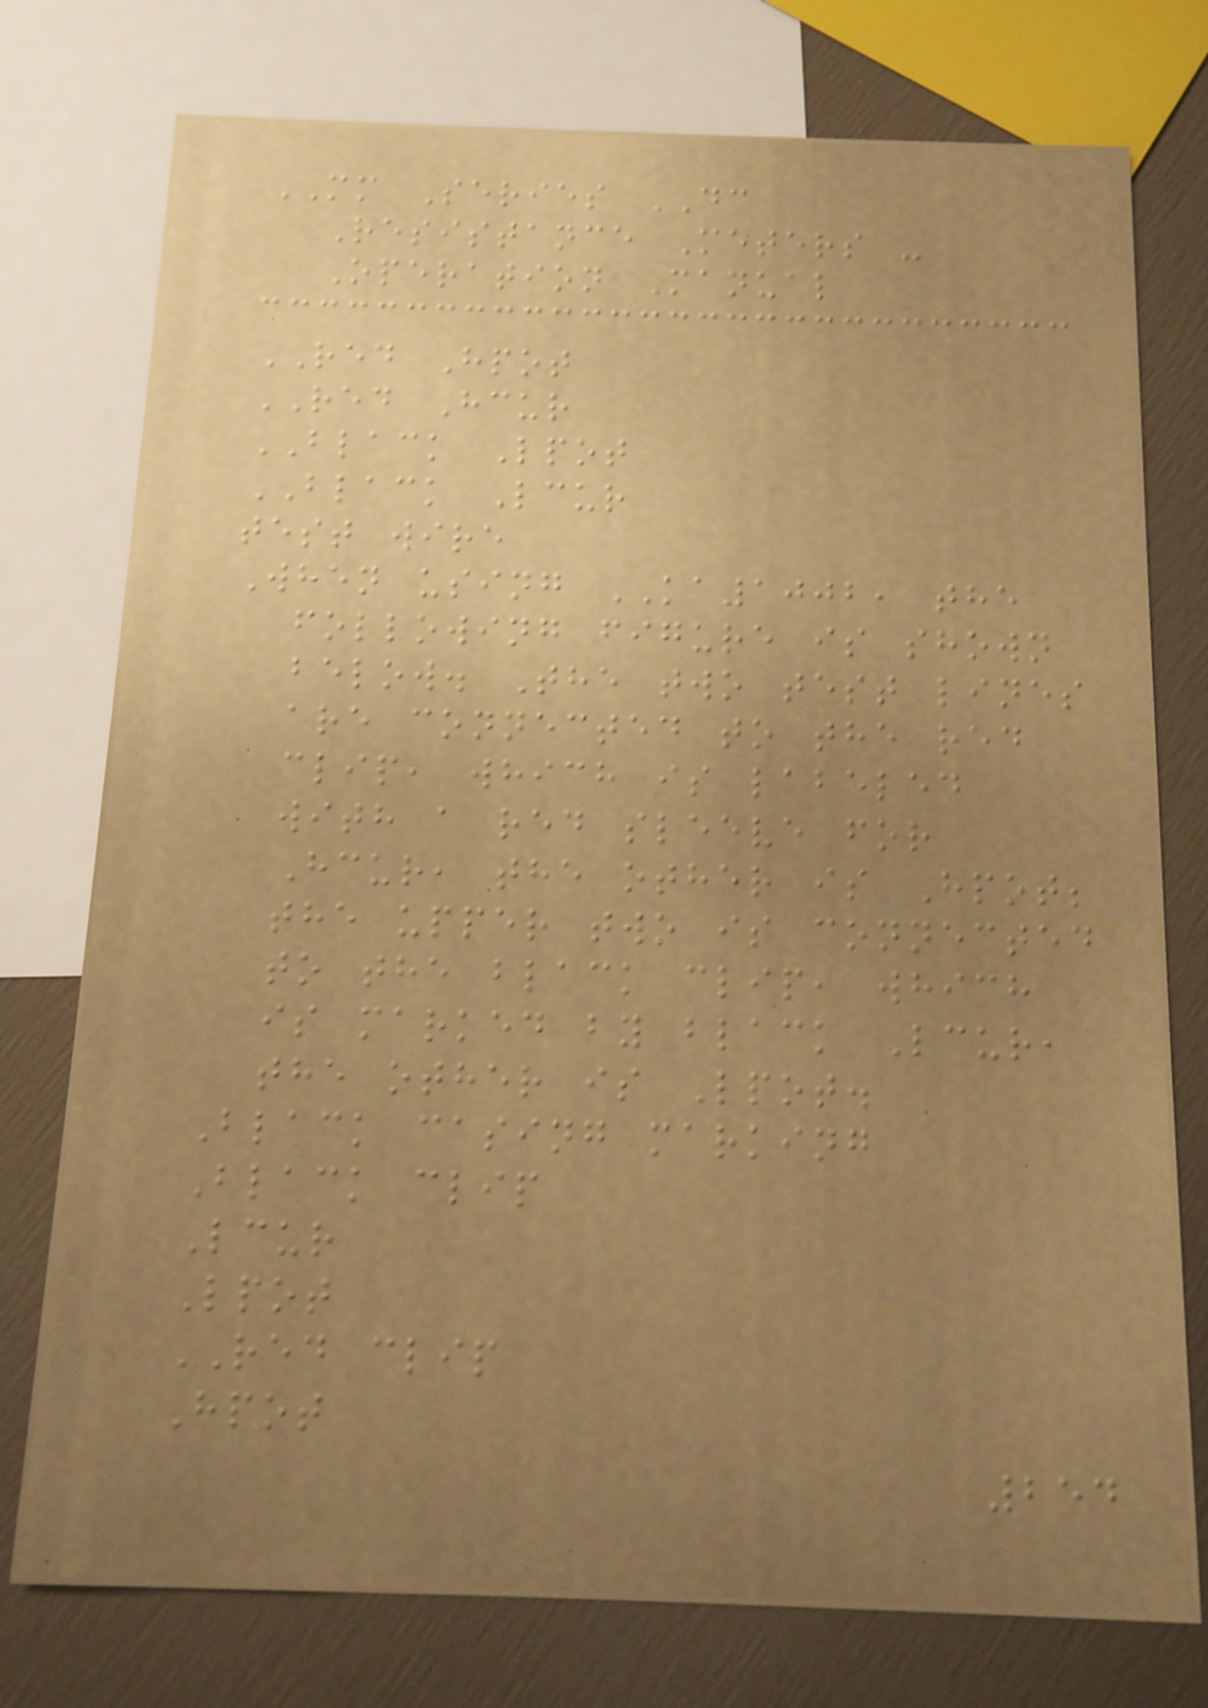MM Series DC
Resistance Meters -
Operation Manual
RED Hpot
RED Hcur
BLACK Lpot
BLACK Lcur
test wire
When using KA1002, the
following figure is shown
below. The two test lines
are connected to the red
clip, which is labeled
with a red sleeve for
Hcur, the other is Hpot;
the upper two is connected
to the black clip, which
is marked by black Lcur,
the other is Lpot.
Black casing marking
Black clip
Lcur
Lpot
RED clip
Hpot
254
